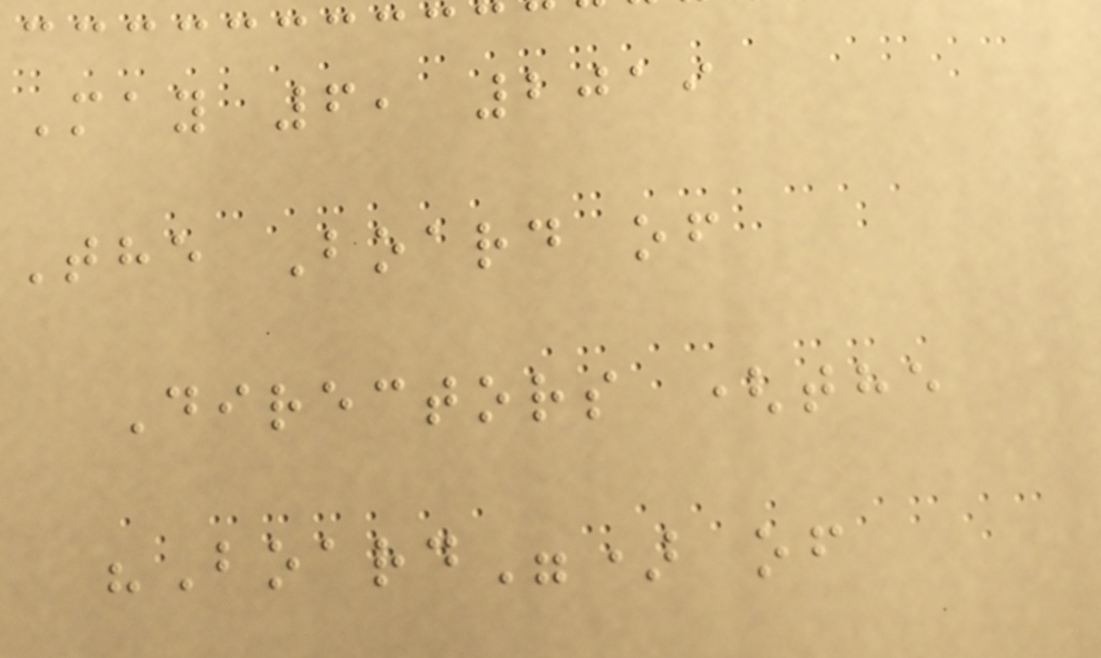May 6, 2019
The Board of
Directors (the
"Board") of
